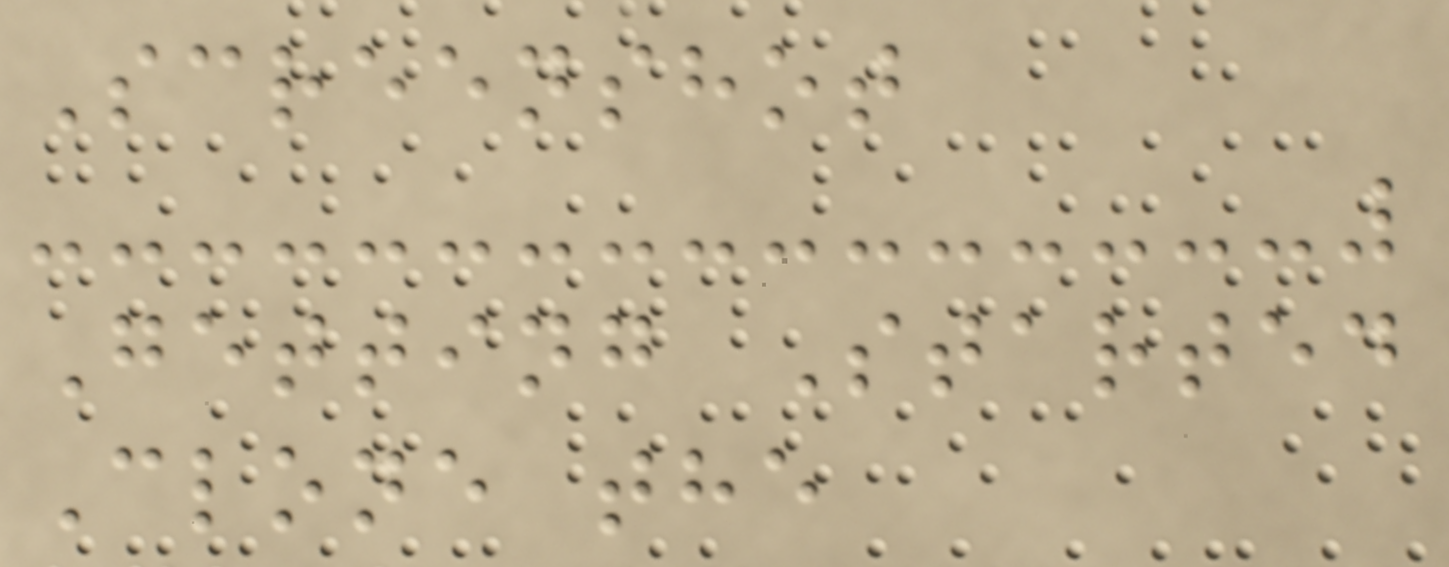Screenshot
Getting Started
Clone the
